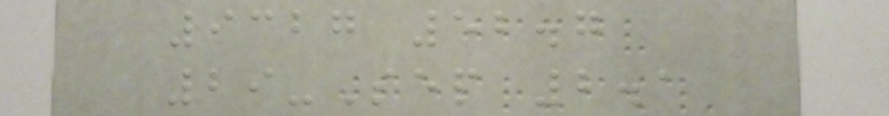9327 52.7
29-Sep 2.1
